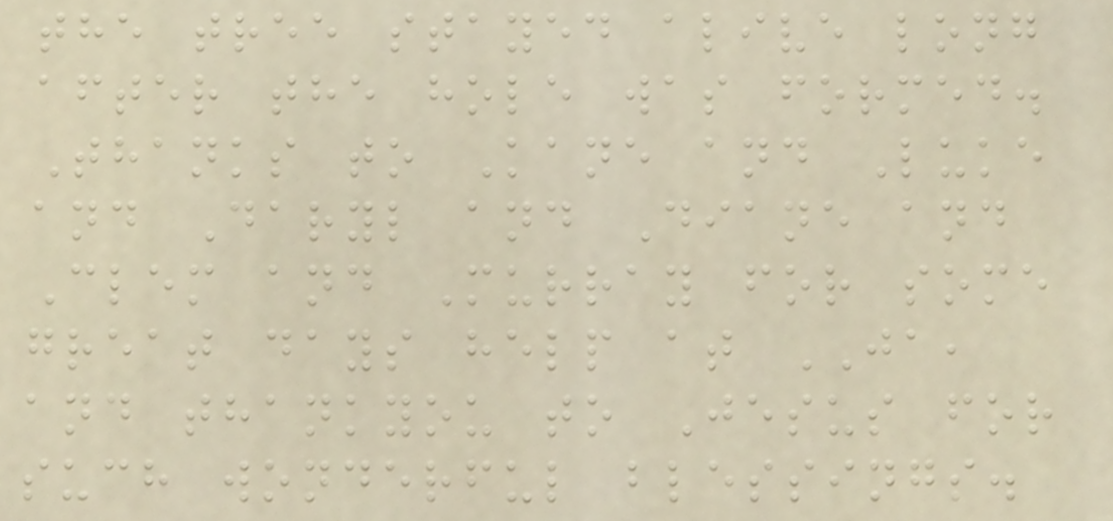the tree stayed alive long
after the hole was formed.
Thanks to Kane and Luke
and Daryl and Diane and
Clem and Murray for some
great days help at JA,
and thankyou to Jesus for
such wonderful blessings.
